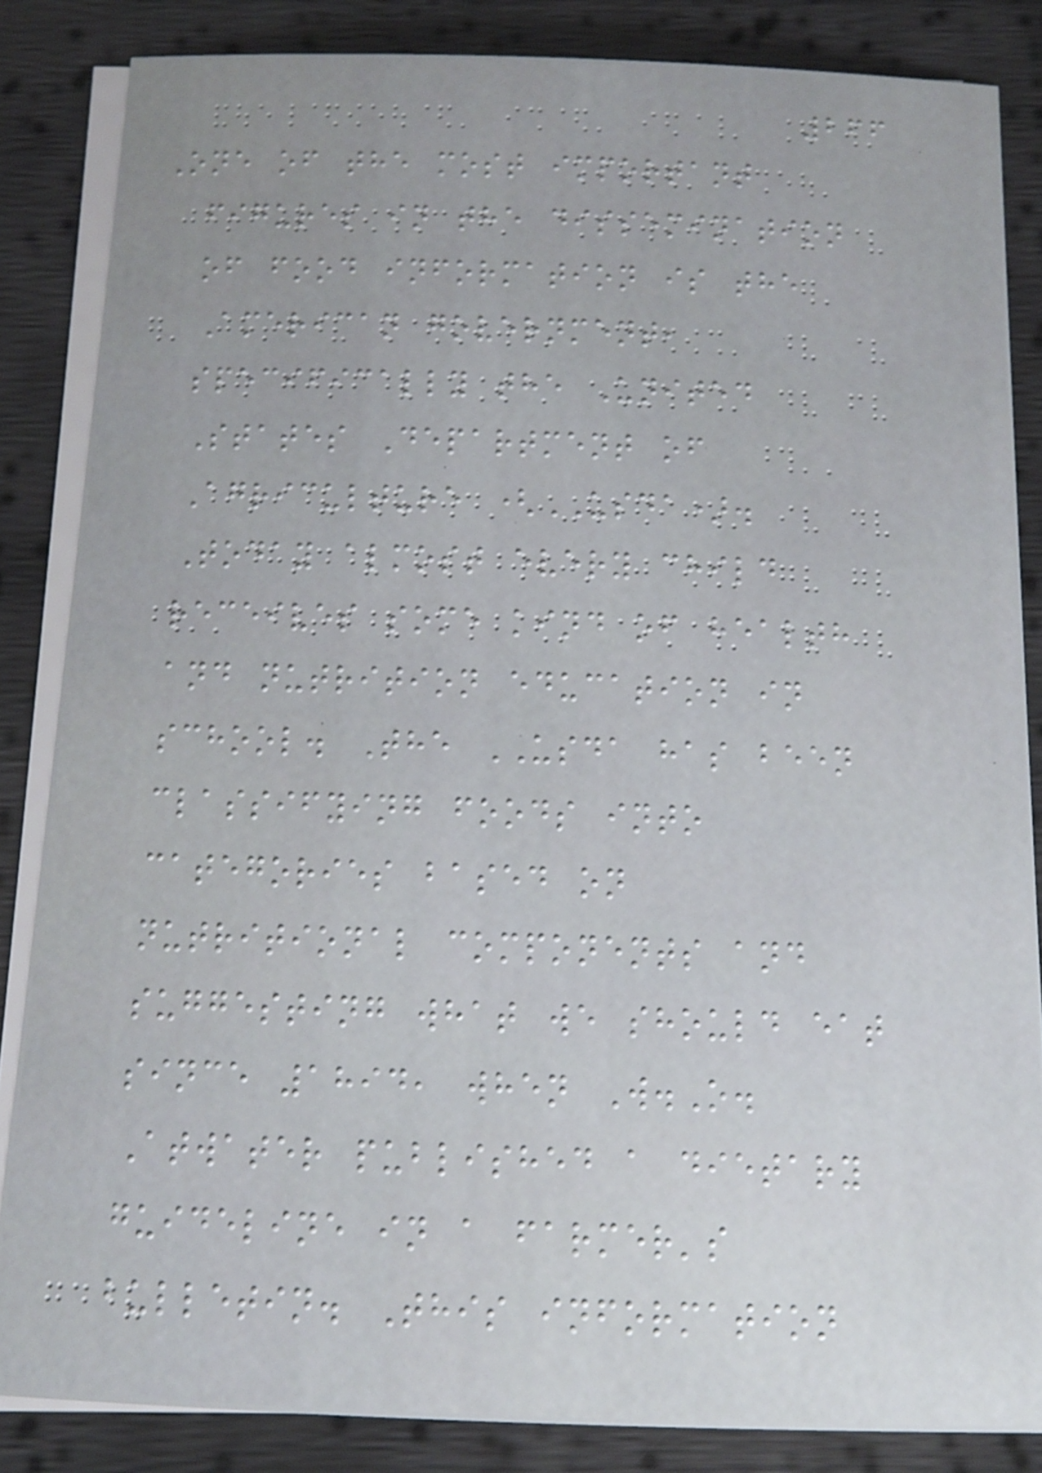266
One of the most important
figures in the dissemination
of food information is the
American government,
specifically the United
States Department of
Agriculture (USDA).
Today almost every child
receives some kind of health
and nutrition education in
school. The USDA has been
classifying foods into
categories based on
nutritional components and
suggesting what we should eat
since 1894, when W.O.
Atwater published a dietary
guideline in a farmer's
bulletin. This information
